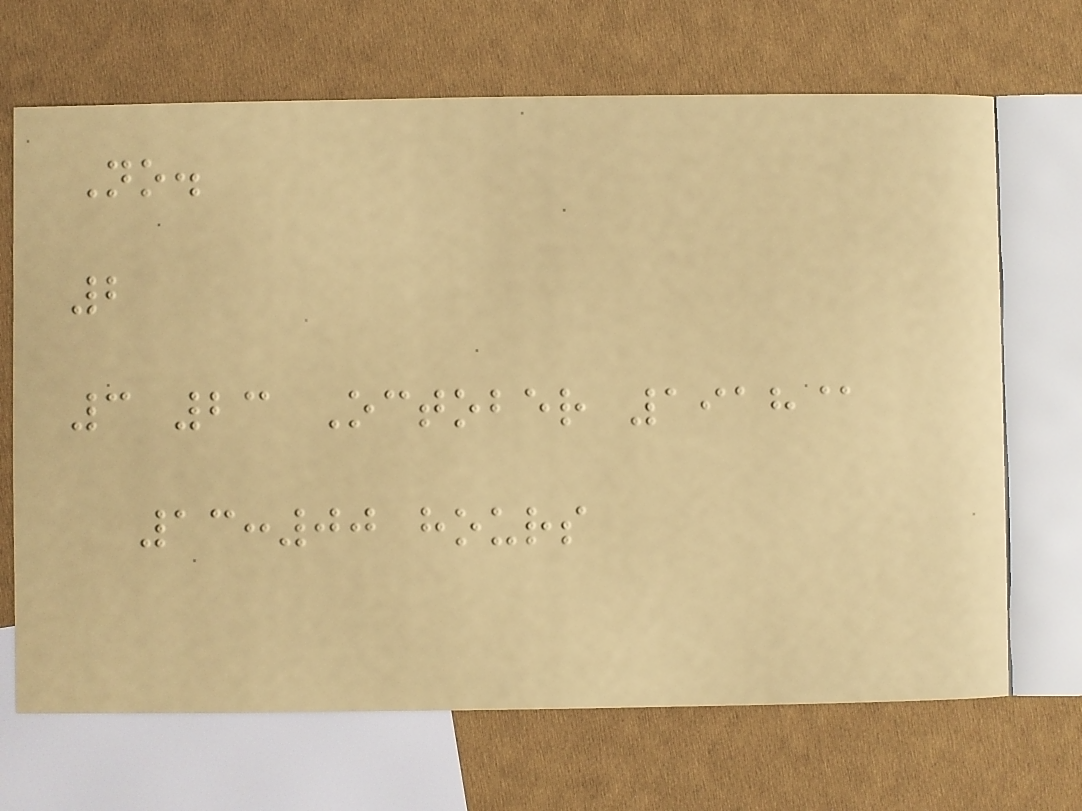No.
2
3 23 October 1918@
13:00 hours
